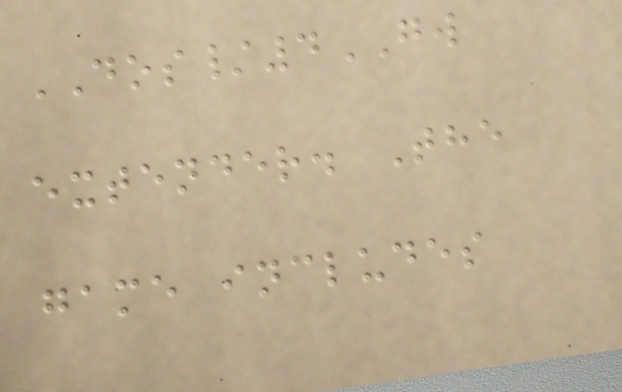DOS/4GW
extender. The
game includes
